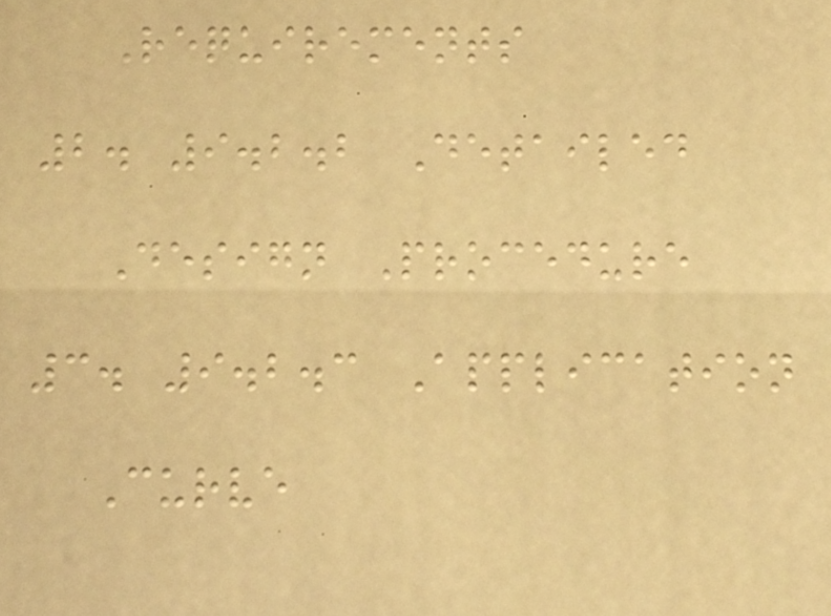Requirements
2. 9.2.2 Detailed
Design Procedure
3. 9.2.3 Application
Curve
